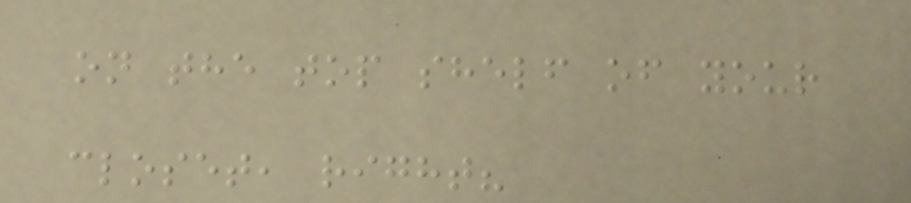on the top shelf of your
closet, right?
